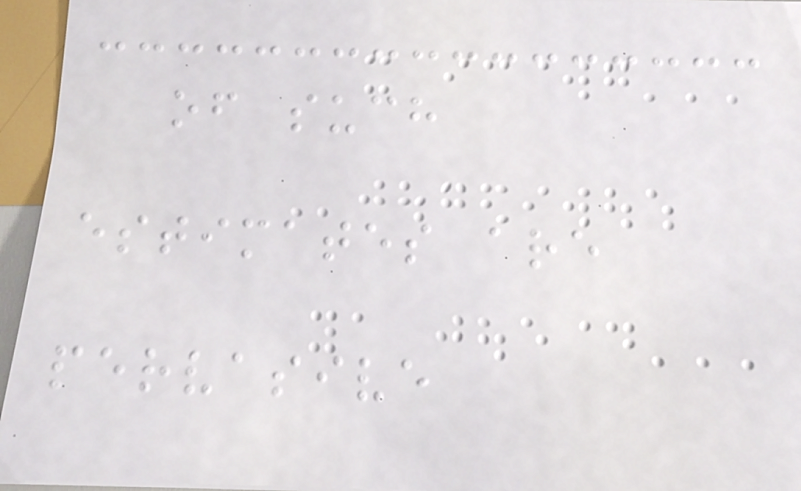of such
estimates are
pervasive
